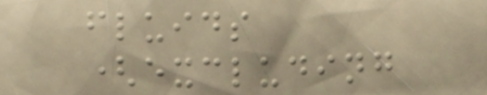fluids
(excluding
